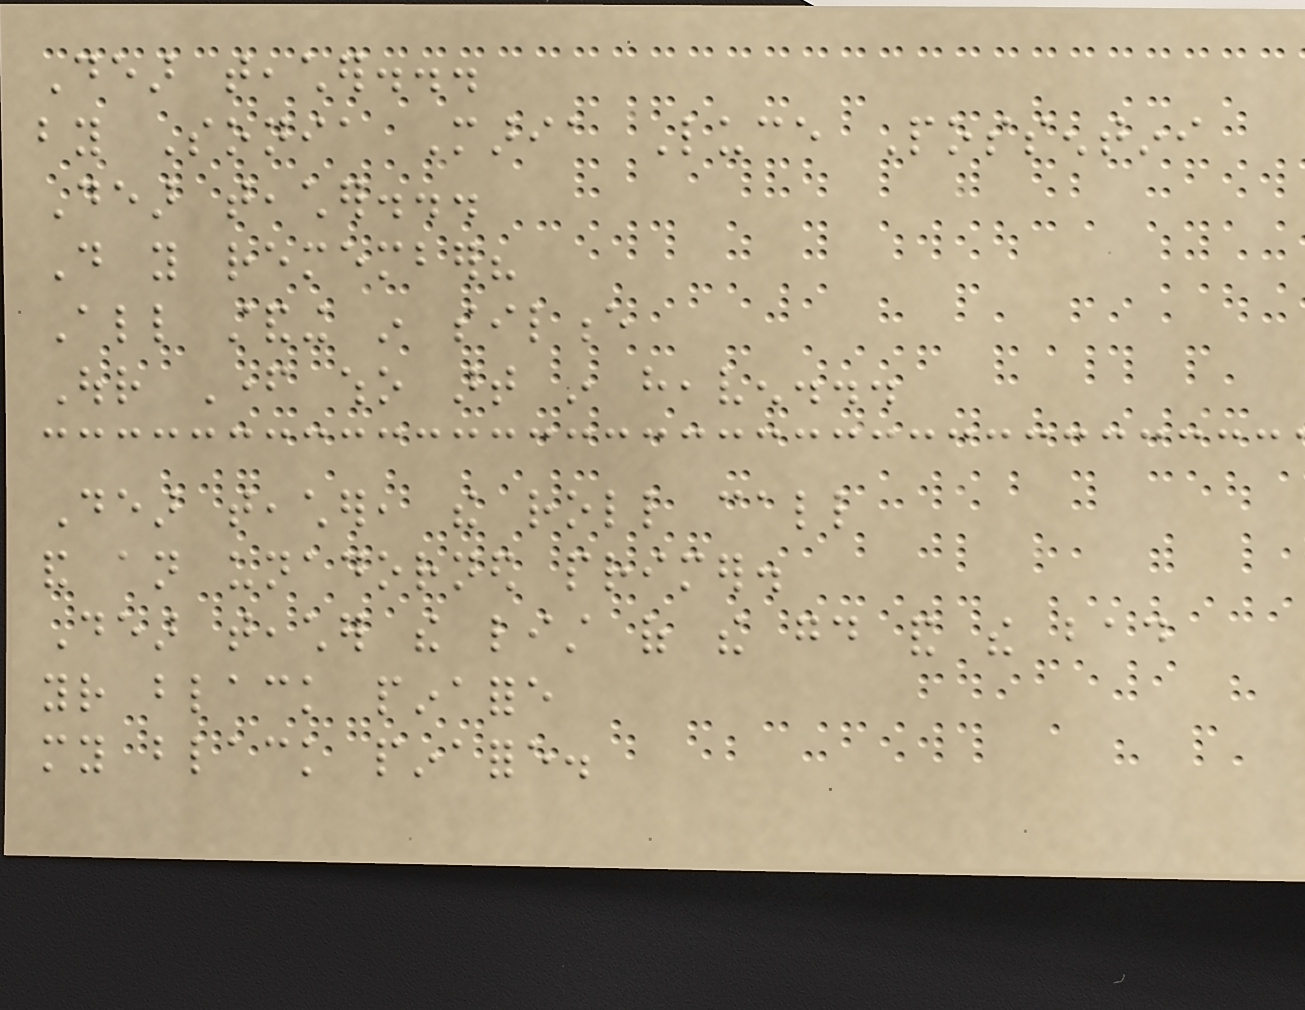Dear teacher...
by Sonia Maria Luce Possentini
Dear teacher...
Do you remember?
All standing in silence
Our Father who art in heaven...
Dear teacher, the roll call
and an unadorned primer.
Dear teacher the list of the good and the bad
your black pinafore
my black pinafore.
